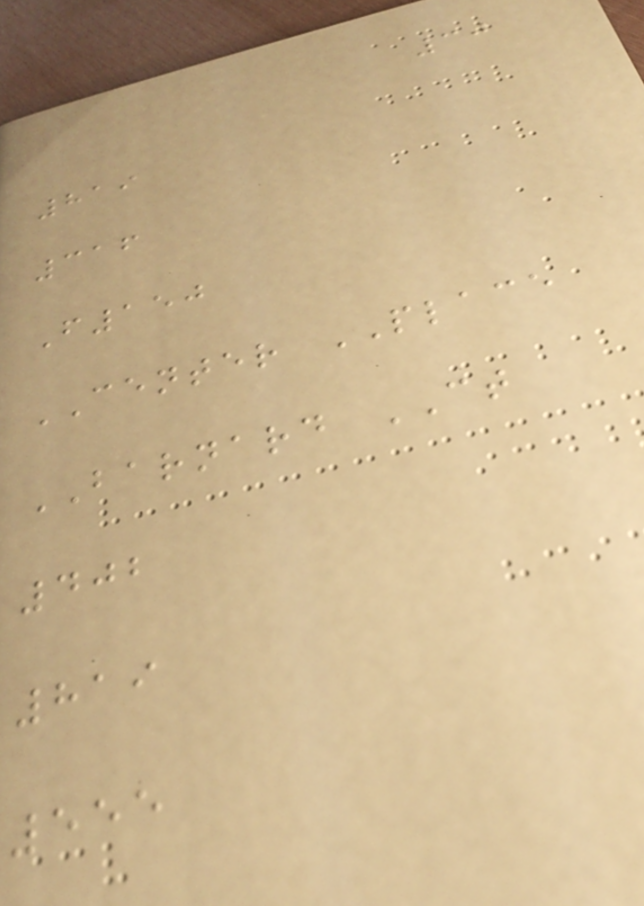30
819
316
F150
CENTER PLACE
BARNARD CT
402
819
555
